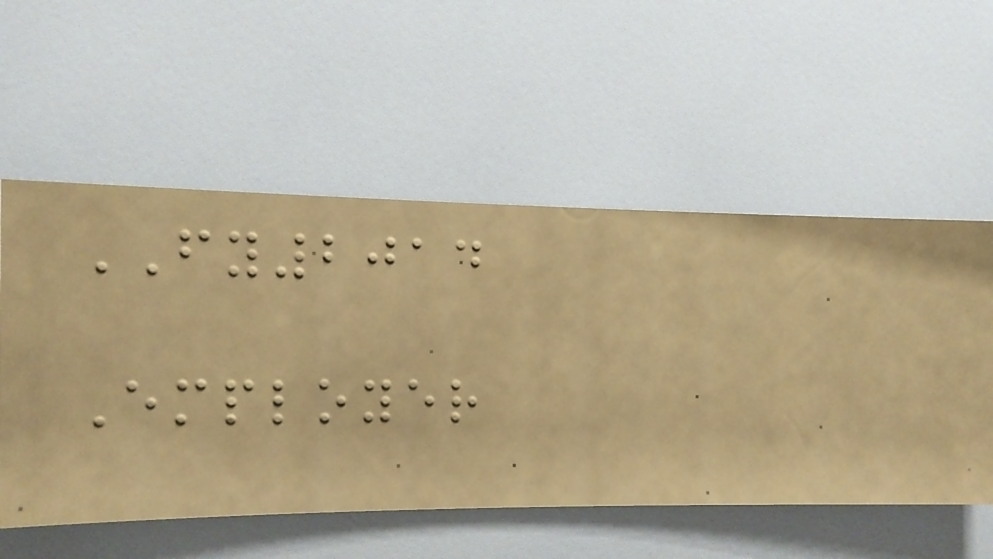FY2014
Employer
